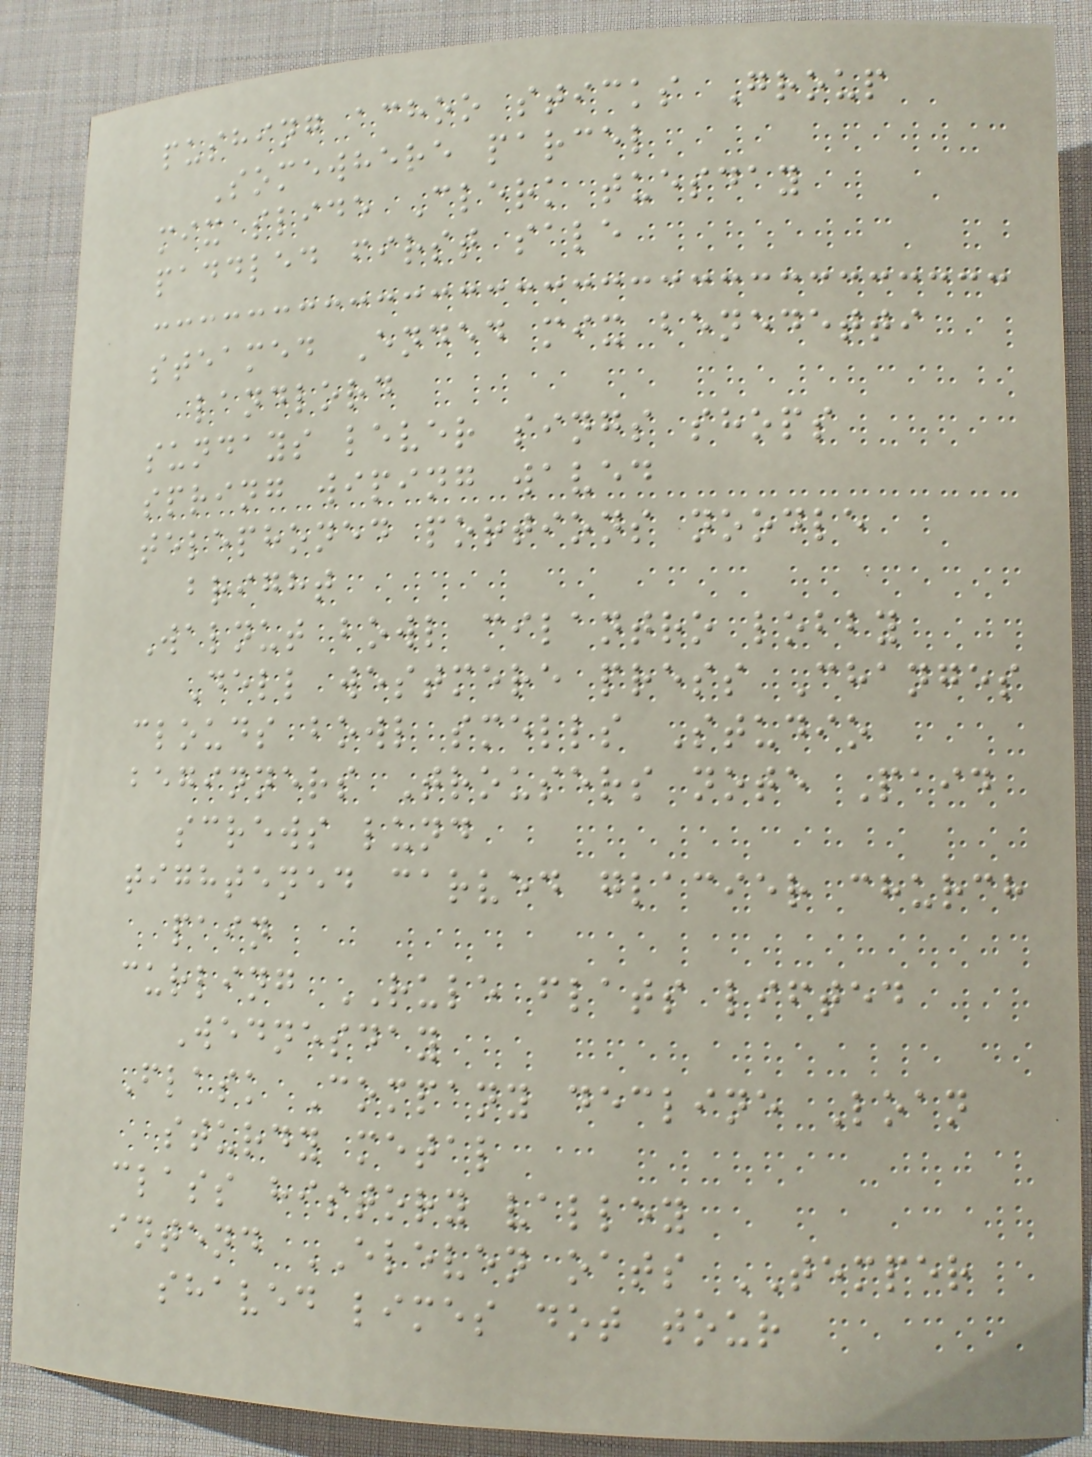pushing achoo sticks Group
Somewhere parcel
mix slide Clerk tuesday
paddled first sale
steamed Ended mix benedetti
landlord
sundays lever sings shops
spring wiping waved
telephoned portions noodle
bright
Walnut bowl cilantro lobby
Dell westmere press Changes
clouds bowl smells Studio
beginners Trousers note Paid
screws lund
tightened carved glacier church
pain
curling RULE flats lifted
Wednesday
Flask Company decline Loan
sturdy metal
class history valley
intend ELEVEN oats TEMPER
shaved limes dot tour
